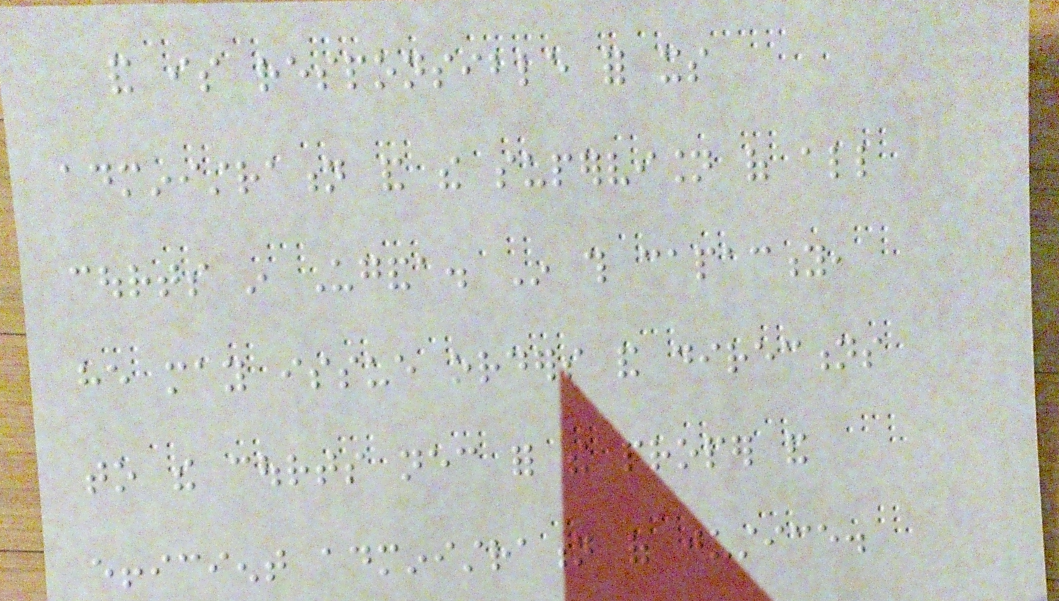and is responsible for its
administration and the supervision of all
courts in Uganda. In this capacity,
he may issue orders and directions
to the courts necessary for the proper and
efficient administration of justice.
